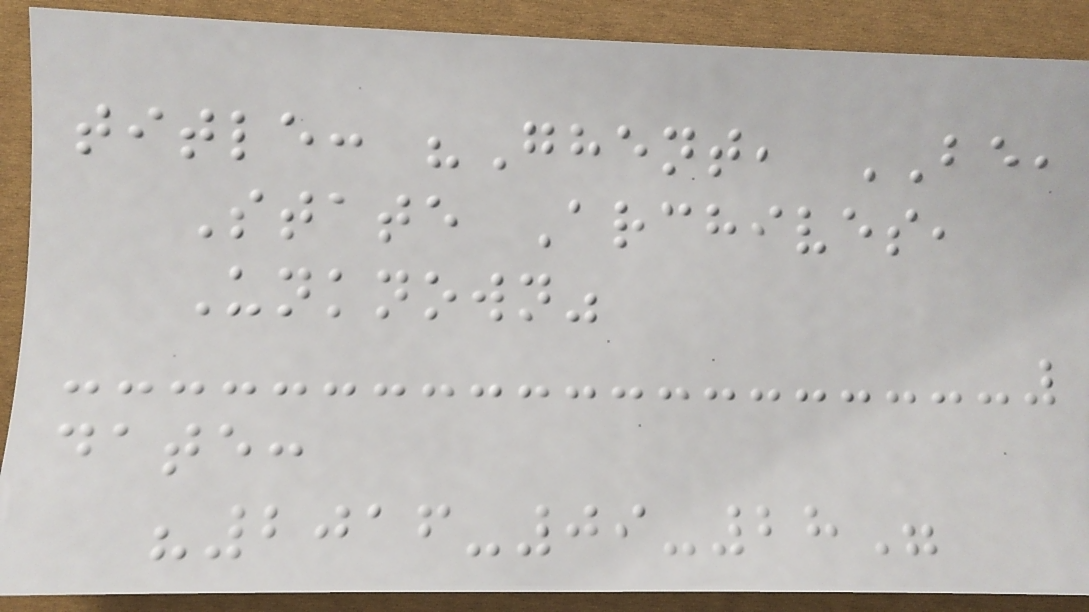title: "Ghent, BE,
State Archives,
Unknown"
date:
"2016-09-28"
